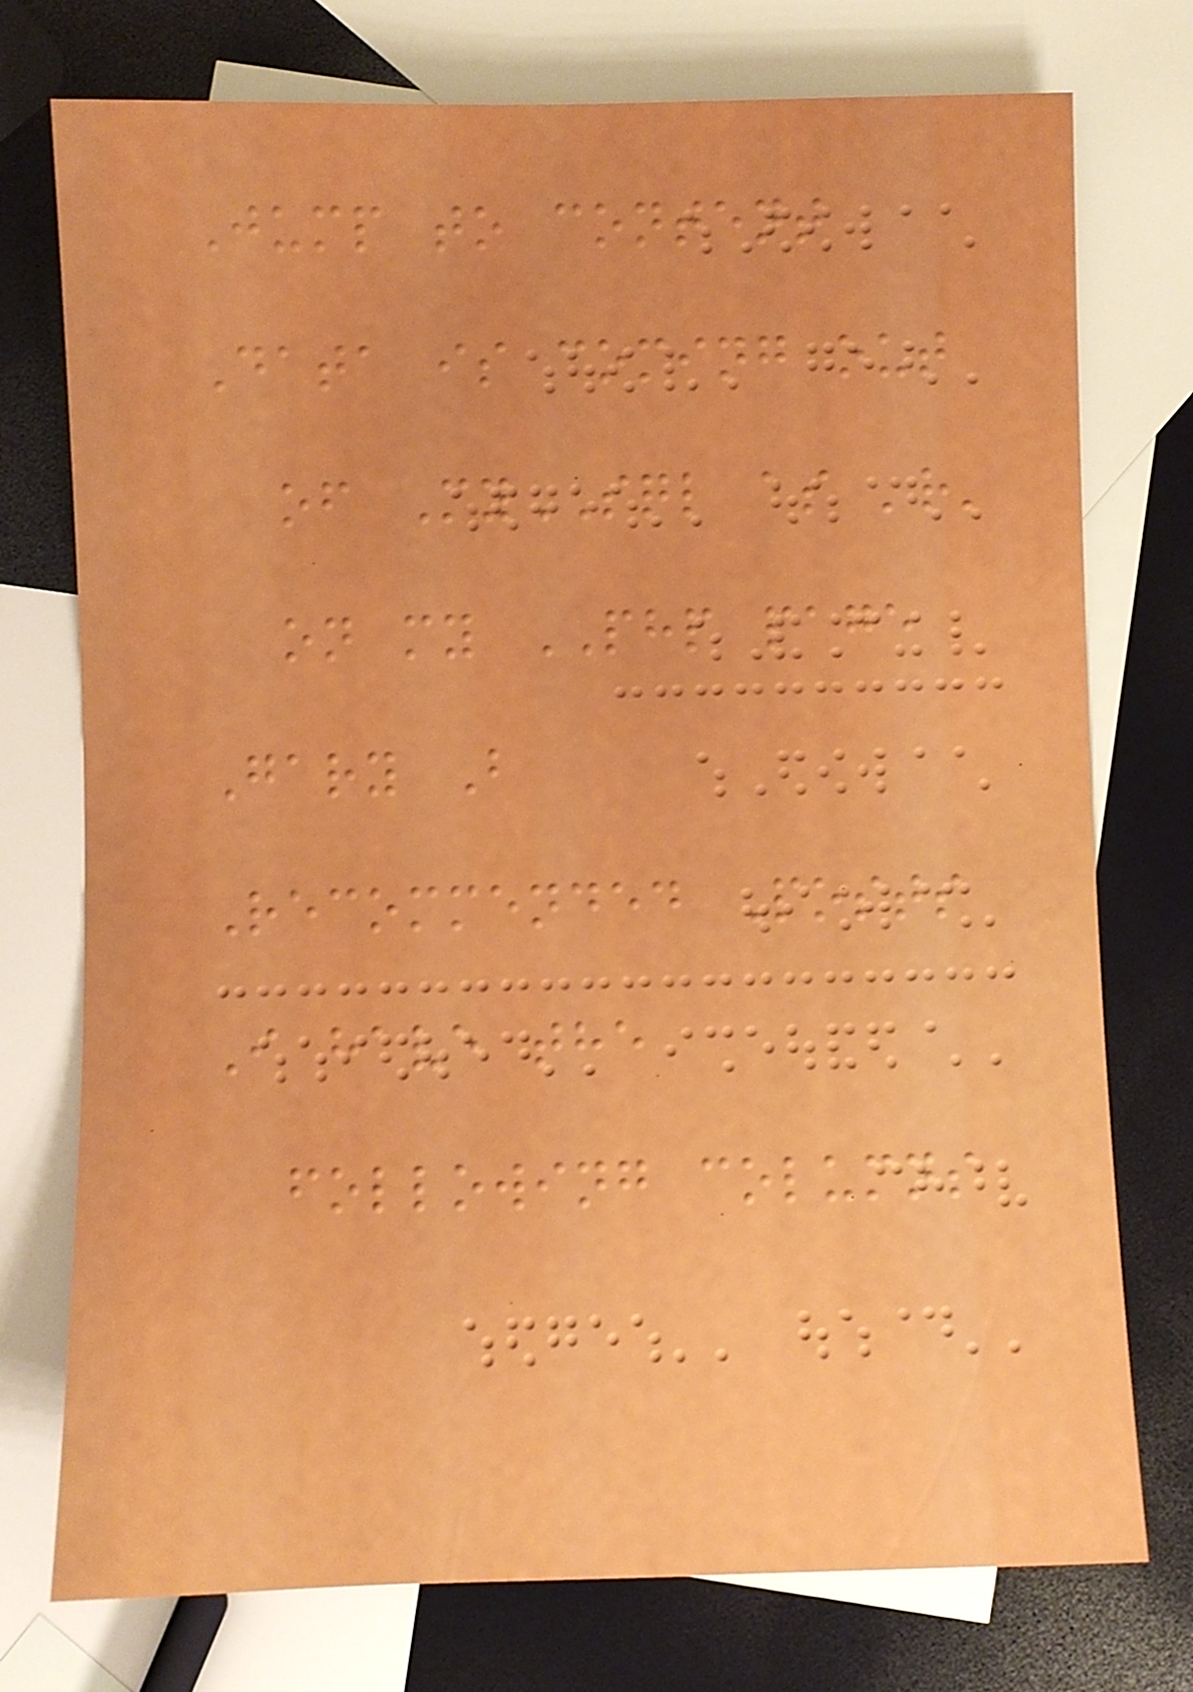Jump to content
Data is coming out
of MySQL as 'r'
on my PHP page
Gary B
Recommended Posts
I have the
following columns
